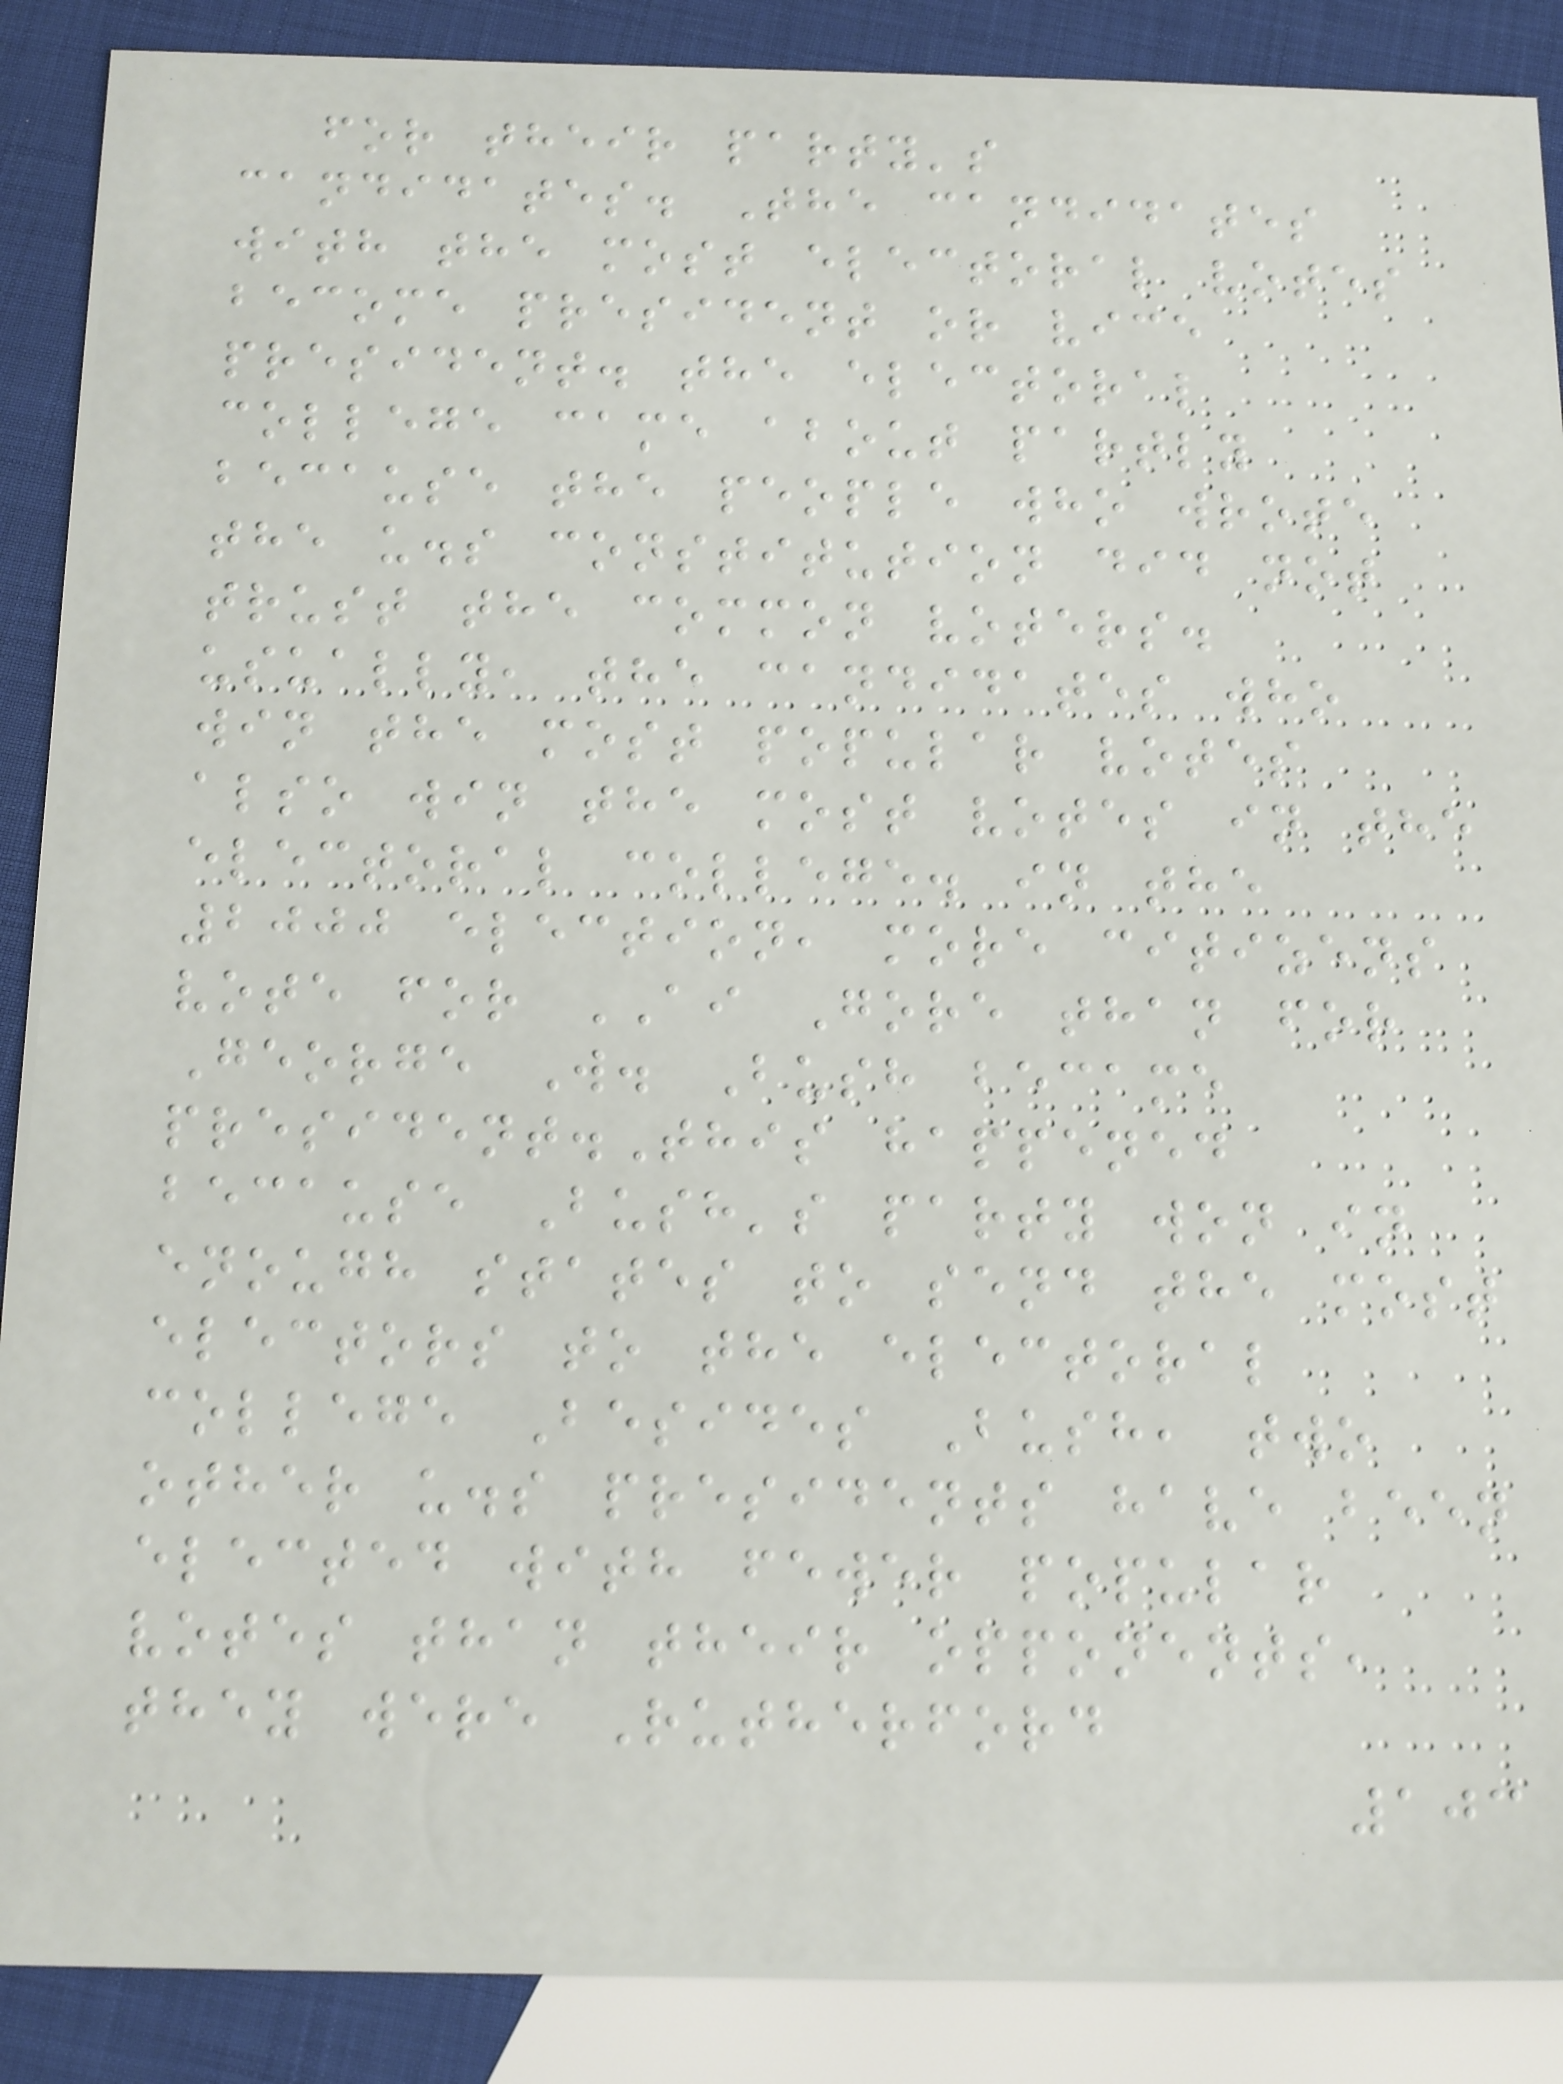for their party's
candidates. The candidates
with the most electoral votes
become president or vice
president. the electoral
college came about partly
because the people who wrote
the u.s constitution did not
trust the common voters.
usually, the candidates who
win the most popular votes
also win the most votes in the
electoral college. in the
2000 election, more citizens
vote for AI Gore than for
George W. Bush became
president.This happened
because Bush's party won in
enough states to send the most
electors to the electoral
college Besides Bush, two
other u.s presidents have been
elected with fewer popular
votes than their opponents,
they were Rutherford
103
